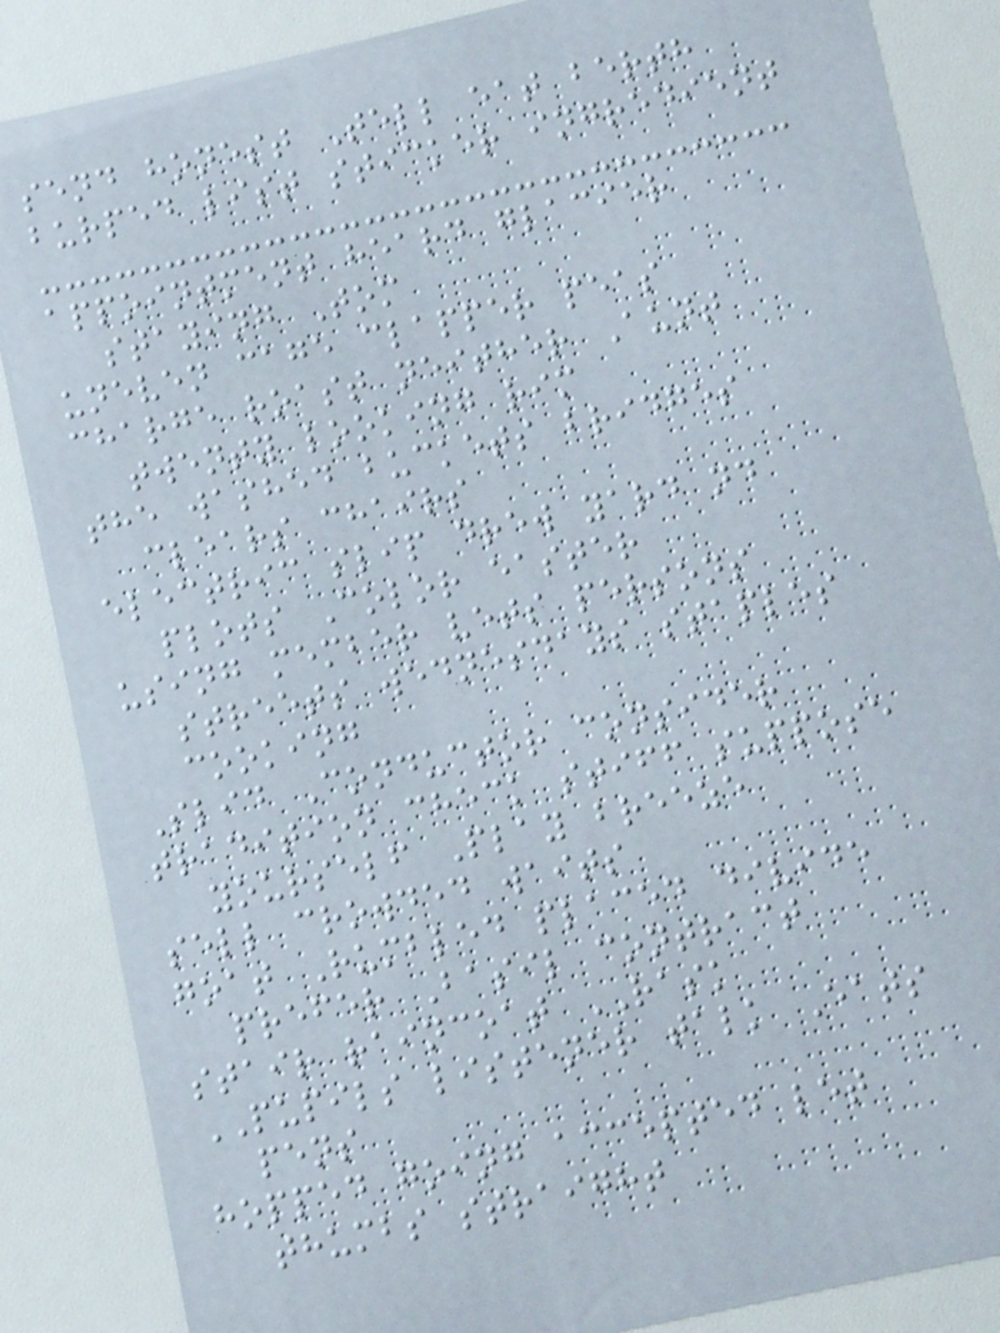send honest Tell eat berth
burped list sticker ingredient
appointment heard glacier
staying Tom
uneven cage clapper peas
charge roast neither Aunt
twenty looking rim
the washed buckets bridges
clears chairs
electric slip drew yard nd
plots Color easter
using member vets persons
streets wednesdays staples
cooking
Slid Conductor consider
tradition check stiff suppose
yourself Play breeze
sell crowded waits
goat Rumbled placed divide
prefer Basil contract
stair raincoat RASK
PUPILS listener talk Eats
pens
hopped going accepted let
thumbs straight
